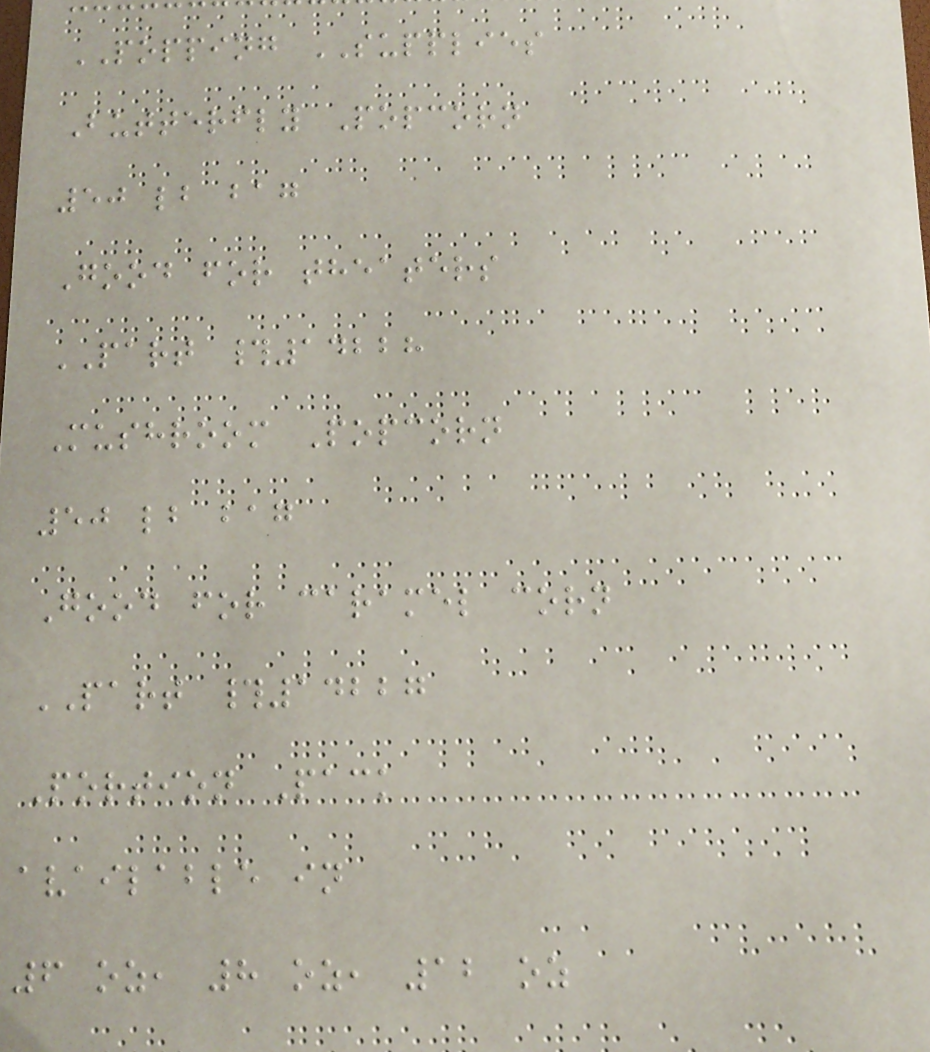POPPING SUPPLIES
Butterfly Popcorn
50 lb bag
Good for theaters
PART #14228
Mushroom Popcorn
50 lb bag
Good for caramel corn
PART #14227
Portion Pack
available in
6 oz, 8 oz, 12 oz
